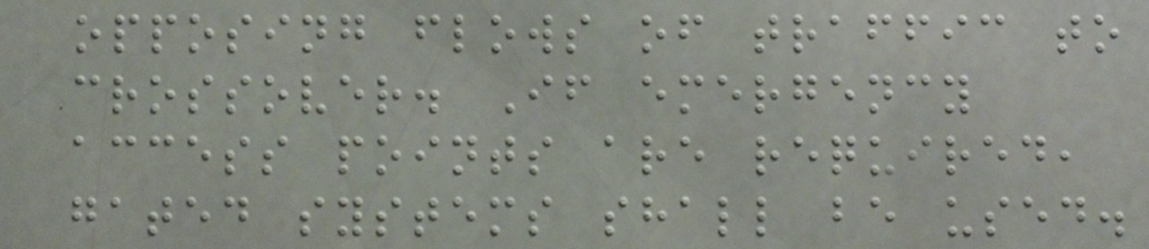opposing flows of traffic to
crossover. If emergency
access points are required,
gated systems shall be used.
